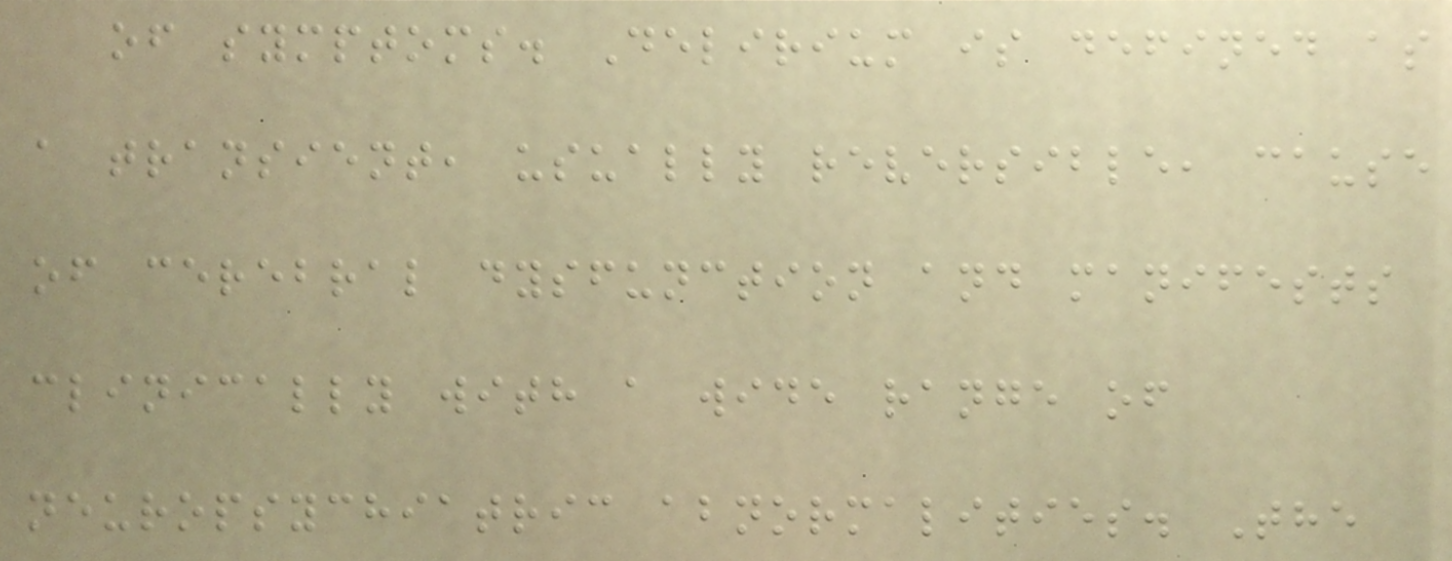of symptoms. Delirium is defined as
a transient, usually reversible, cause
of cerebral dysfunction and manifests
clinically with a wide range of
neuropsychiatric abnormalities. The
